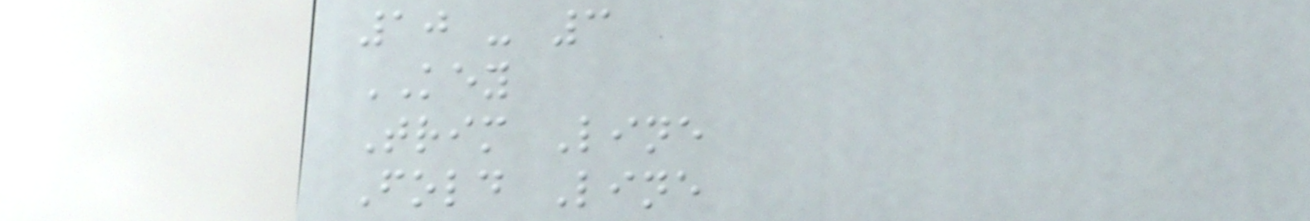10 - 3
KEY
Trim Line
Fold Line
